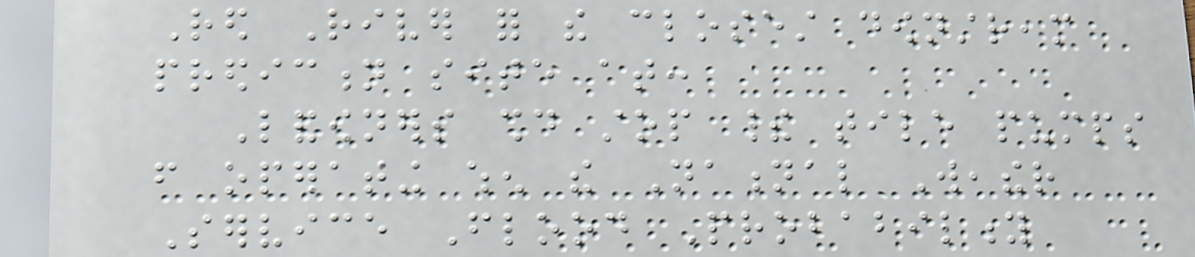Red River for the closest downstream
prediction site at:
Landowners should stop their tile pumps
from operating when the National Weather
Service Flood Probability
